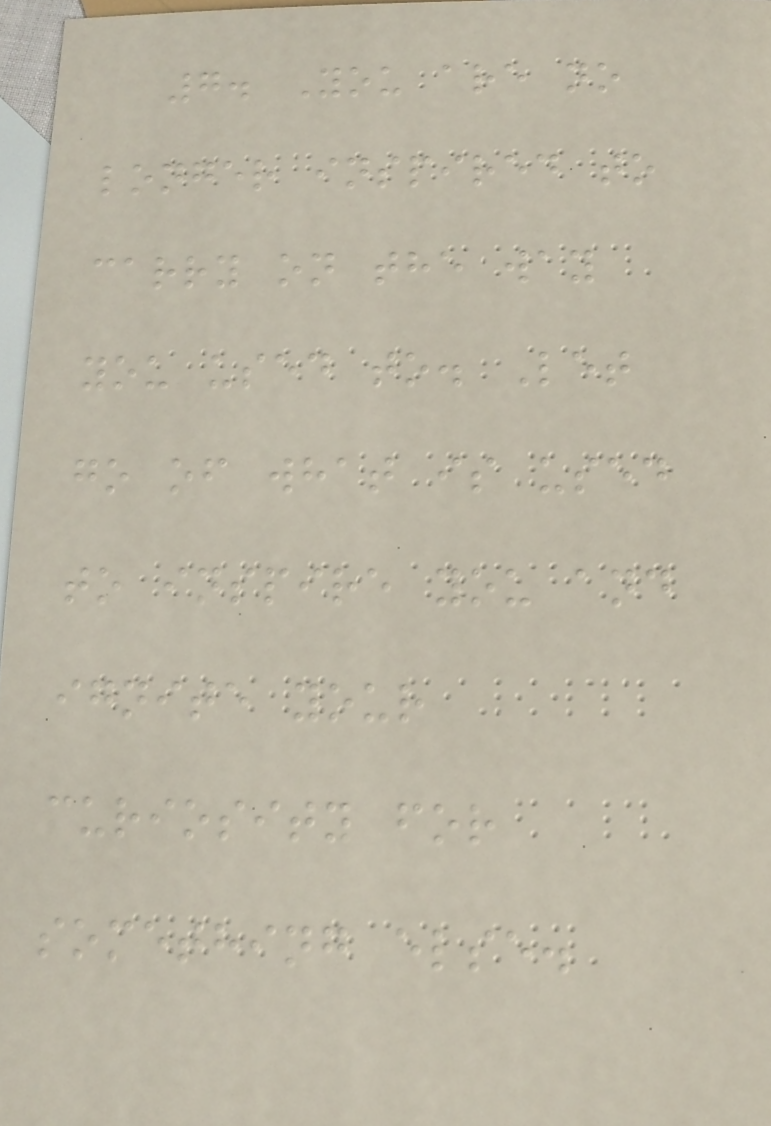7. You are no
longer inspired to
carry on the way
you used to. Let
go of what is used
to inspire you and
ignite your
curiosity for
something else.
